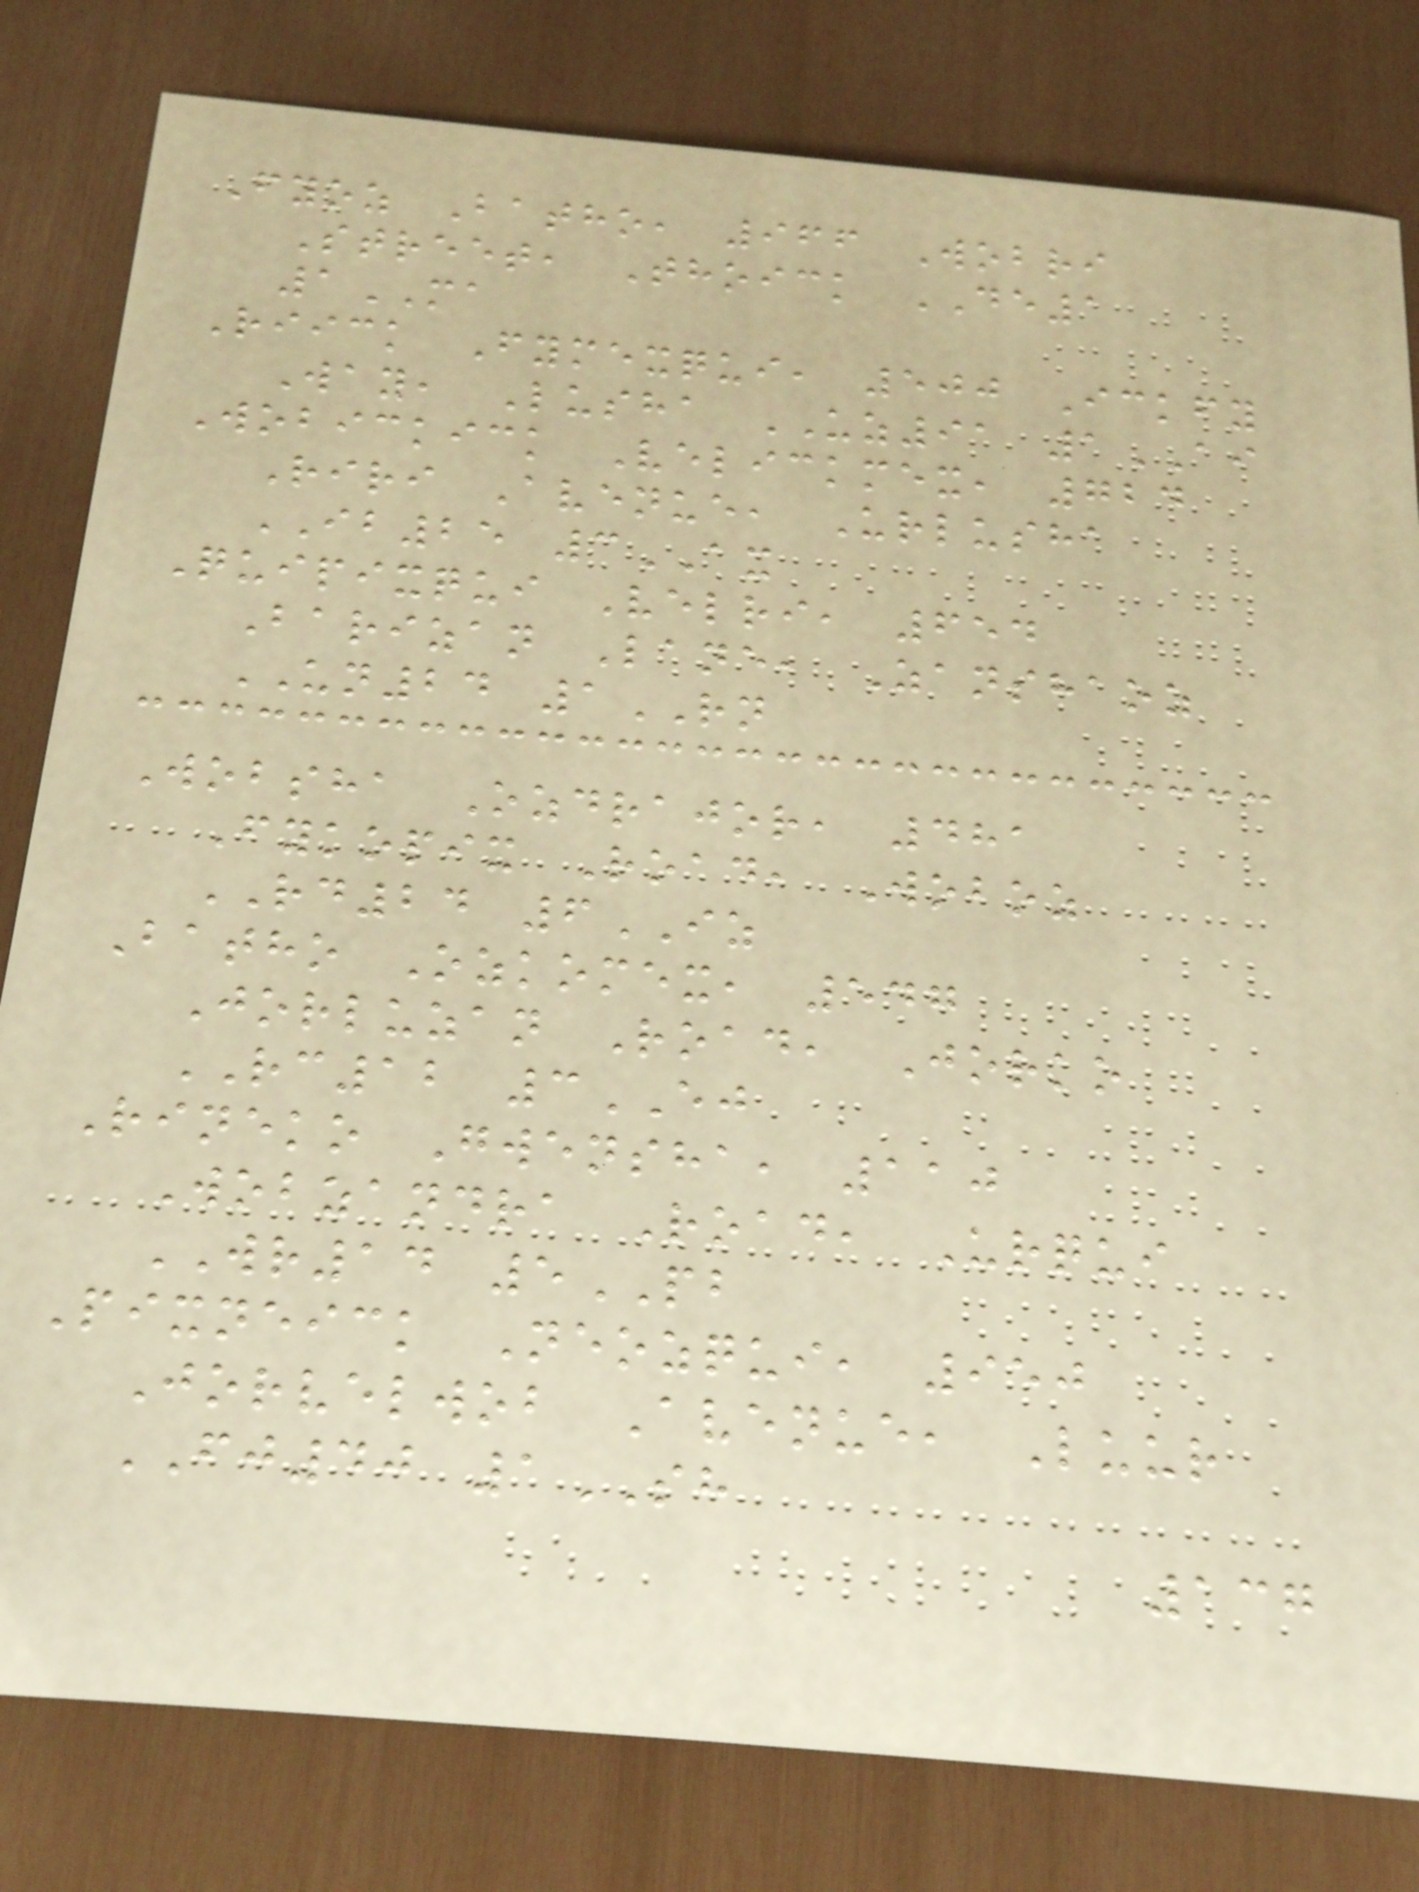Fyoz Batho, 966 Wobri
Street, Thoick DE1
1MA
Riick Fymexqui, 500 Ickfy
Way, Lusha UZ91 1AI
Wobickick Velickmex, 724
Riri Avenue, Urlusha
IB25 3AX
Quipixqui Velri, 654
Barizan Lane, Zanshaoz
UN24 1RN
Wobsha Ozdrajor, 481
Fykopix Road, Woboz
RD24 6IZ
Batho Ozkomex, 547
Jorluzan Road, Jorko
RC12 3EJ
Rineko Gwensha, 110
Wobzandra Road, Urqui
WR14 5PB
Pixneick Neozqui, 950
Jorvelwob Avenue, Luur
FJ40 1SH
137
